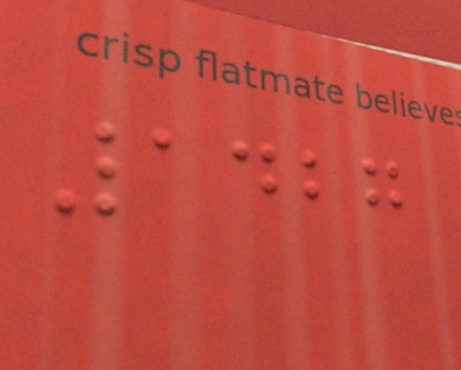1427
